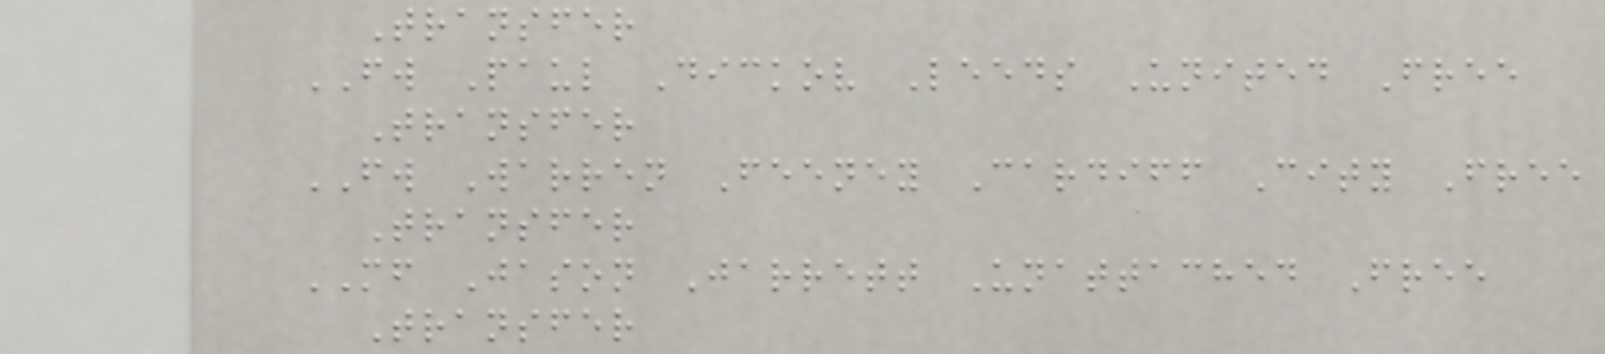Transfer
FW Paul Dickov Leeds United Free
Transfer
FW Warren Feeney Cardiff City Free
Transfer
MF Jason Jarrett Unattached Free
Transfer
